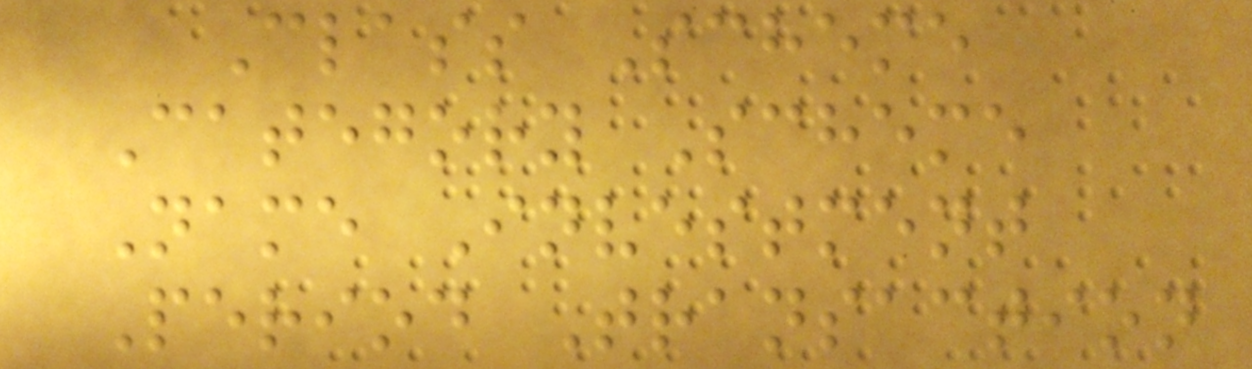Class Scheme
Category Scheme
Name Investment
Period Transaction
